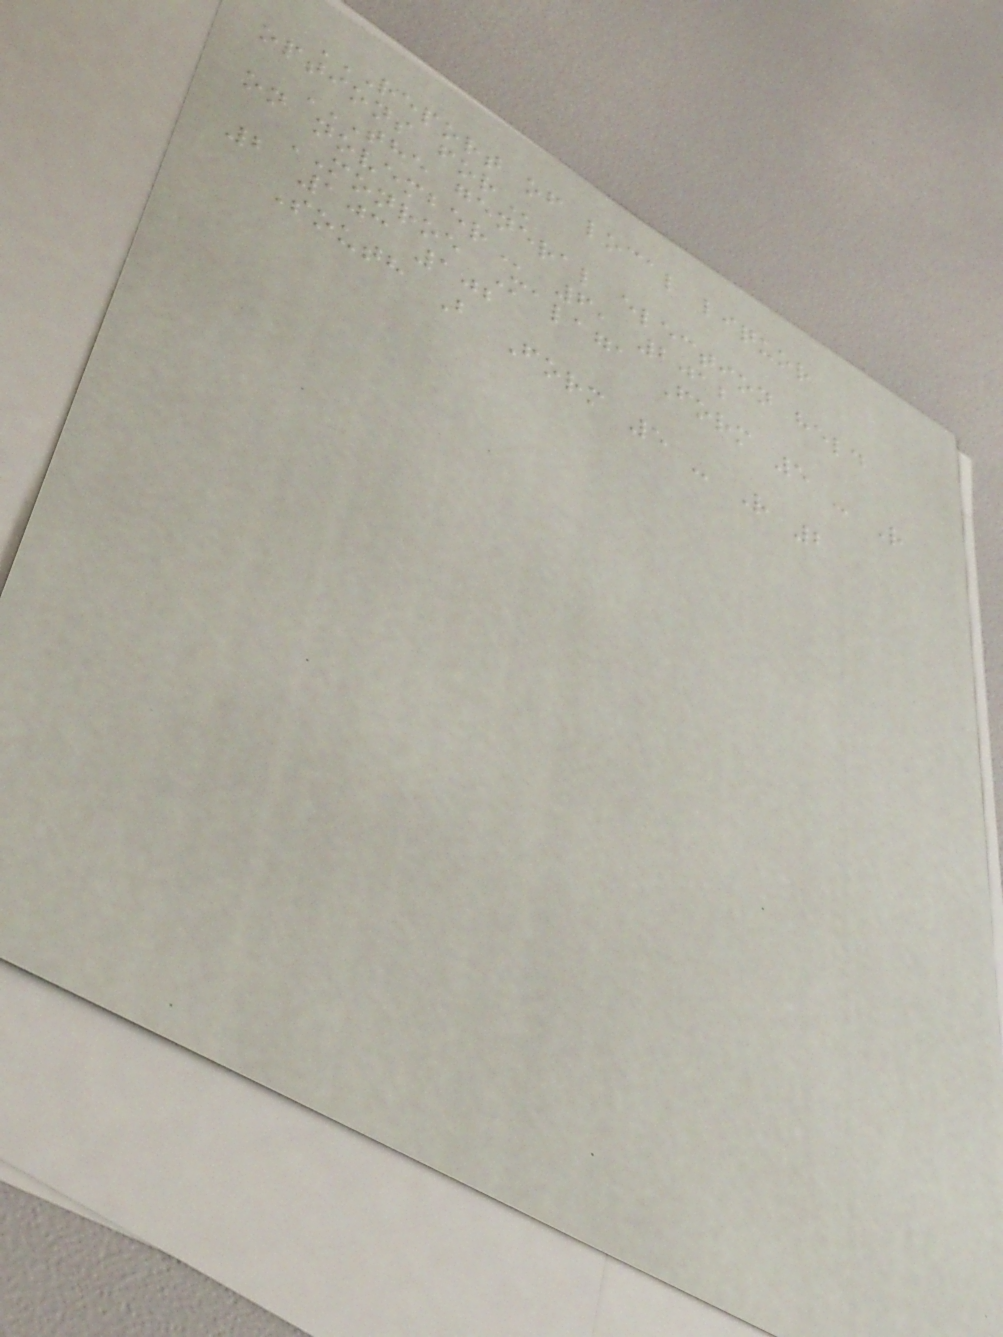REPORT OF LOCAL LIQUOR
OPTIONS FOR
THE GENERAL ELECTION HELD
ON NOVEMBER 6, 2012
MONROE Malaga Form 5 - R
2 103 102
South B Form 5 - R 2
